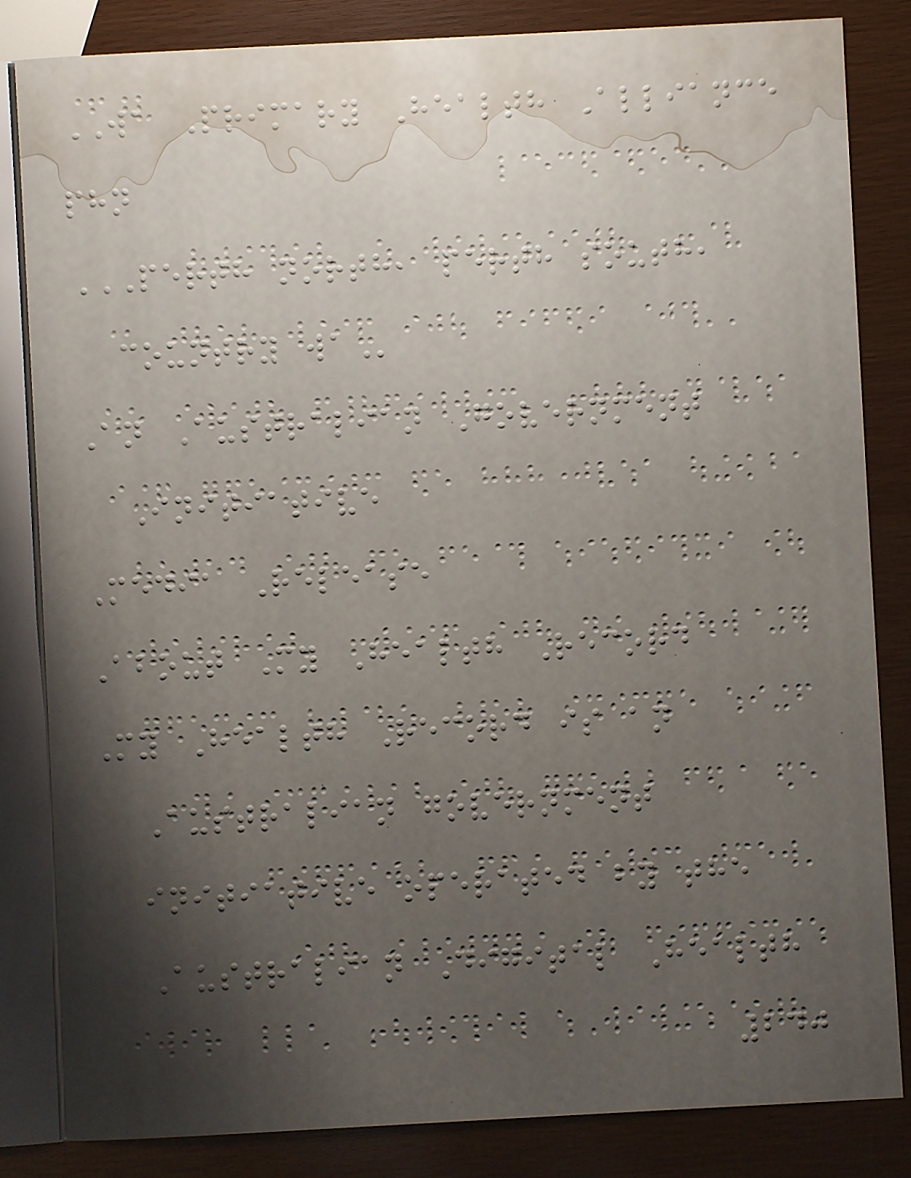WA Primary Health Alliance
phn
PERTH NORTH, PERTH SOUTH,
COUNTRY WA
An Australian Government
Initiative
Media Release
About My Health Record
My Health Record is an
Australian government
initiative operated by the
Australian Digital Health
240
